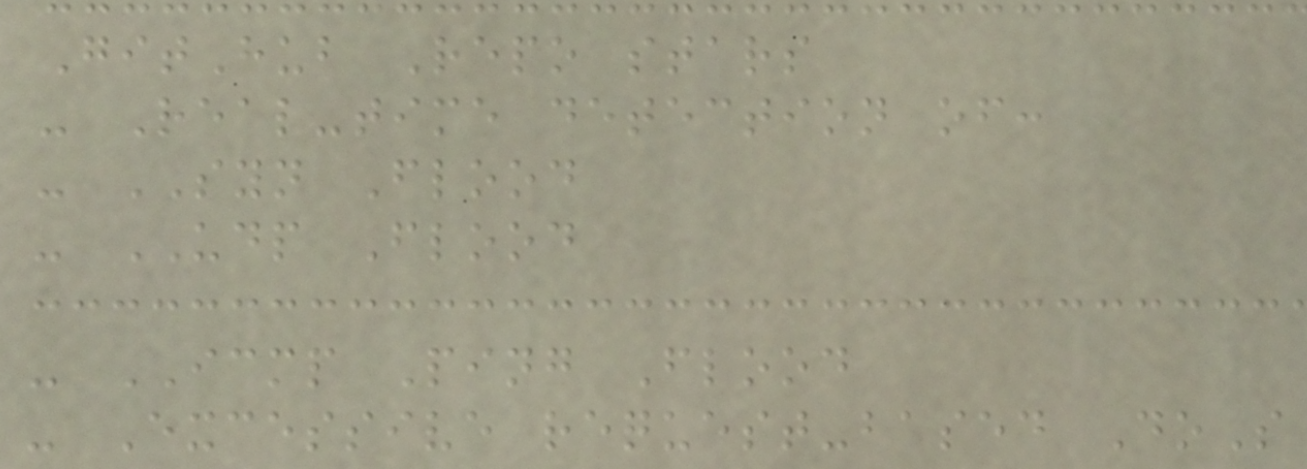GitHub Repo stars
- Real-time detection of:
- SYN Flood
- UDP Flood
- ICMP Ping Flood
- Excessive request-based DoS
